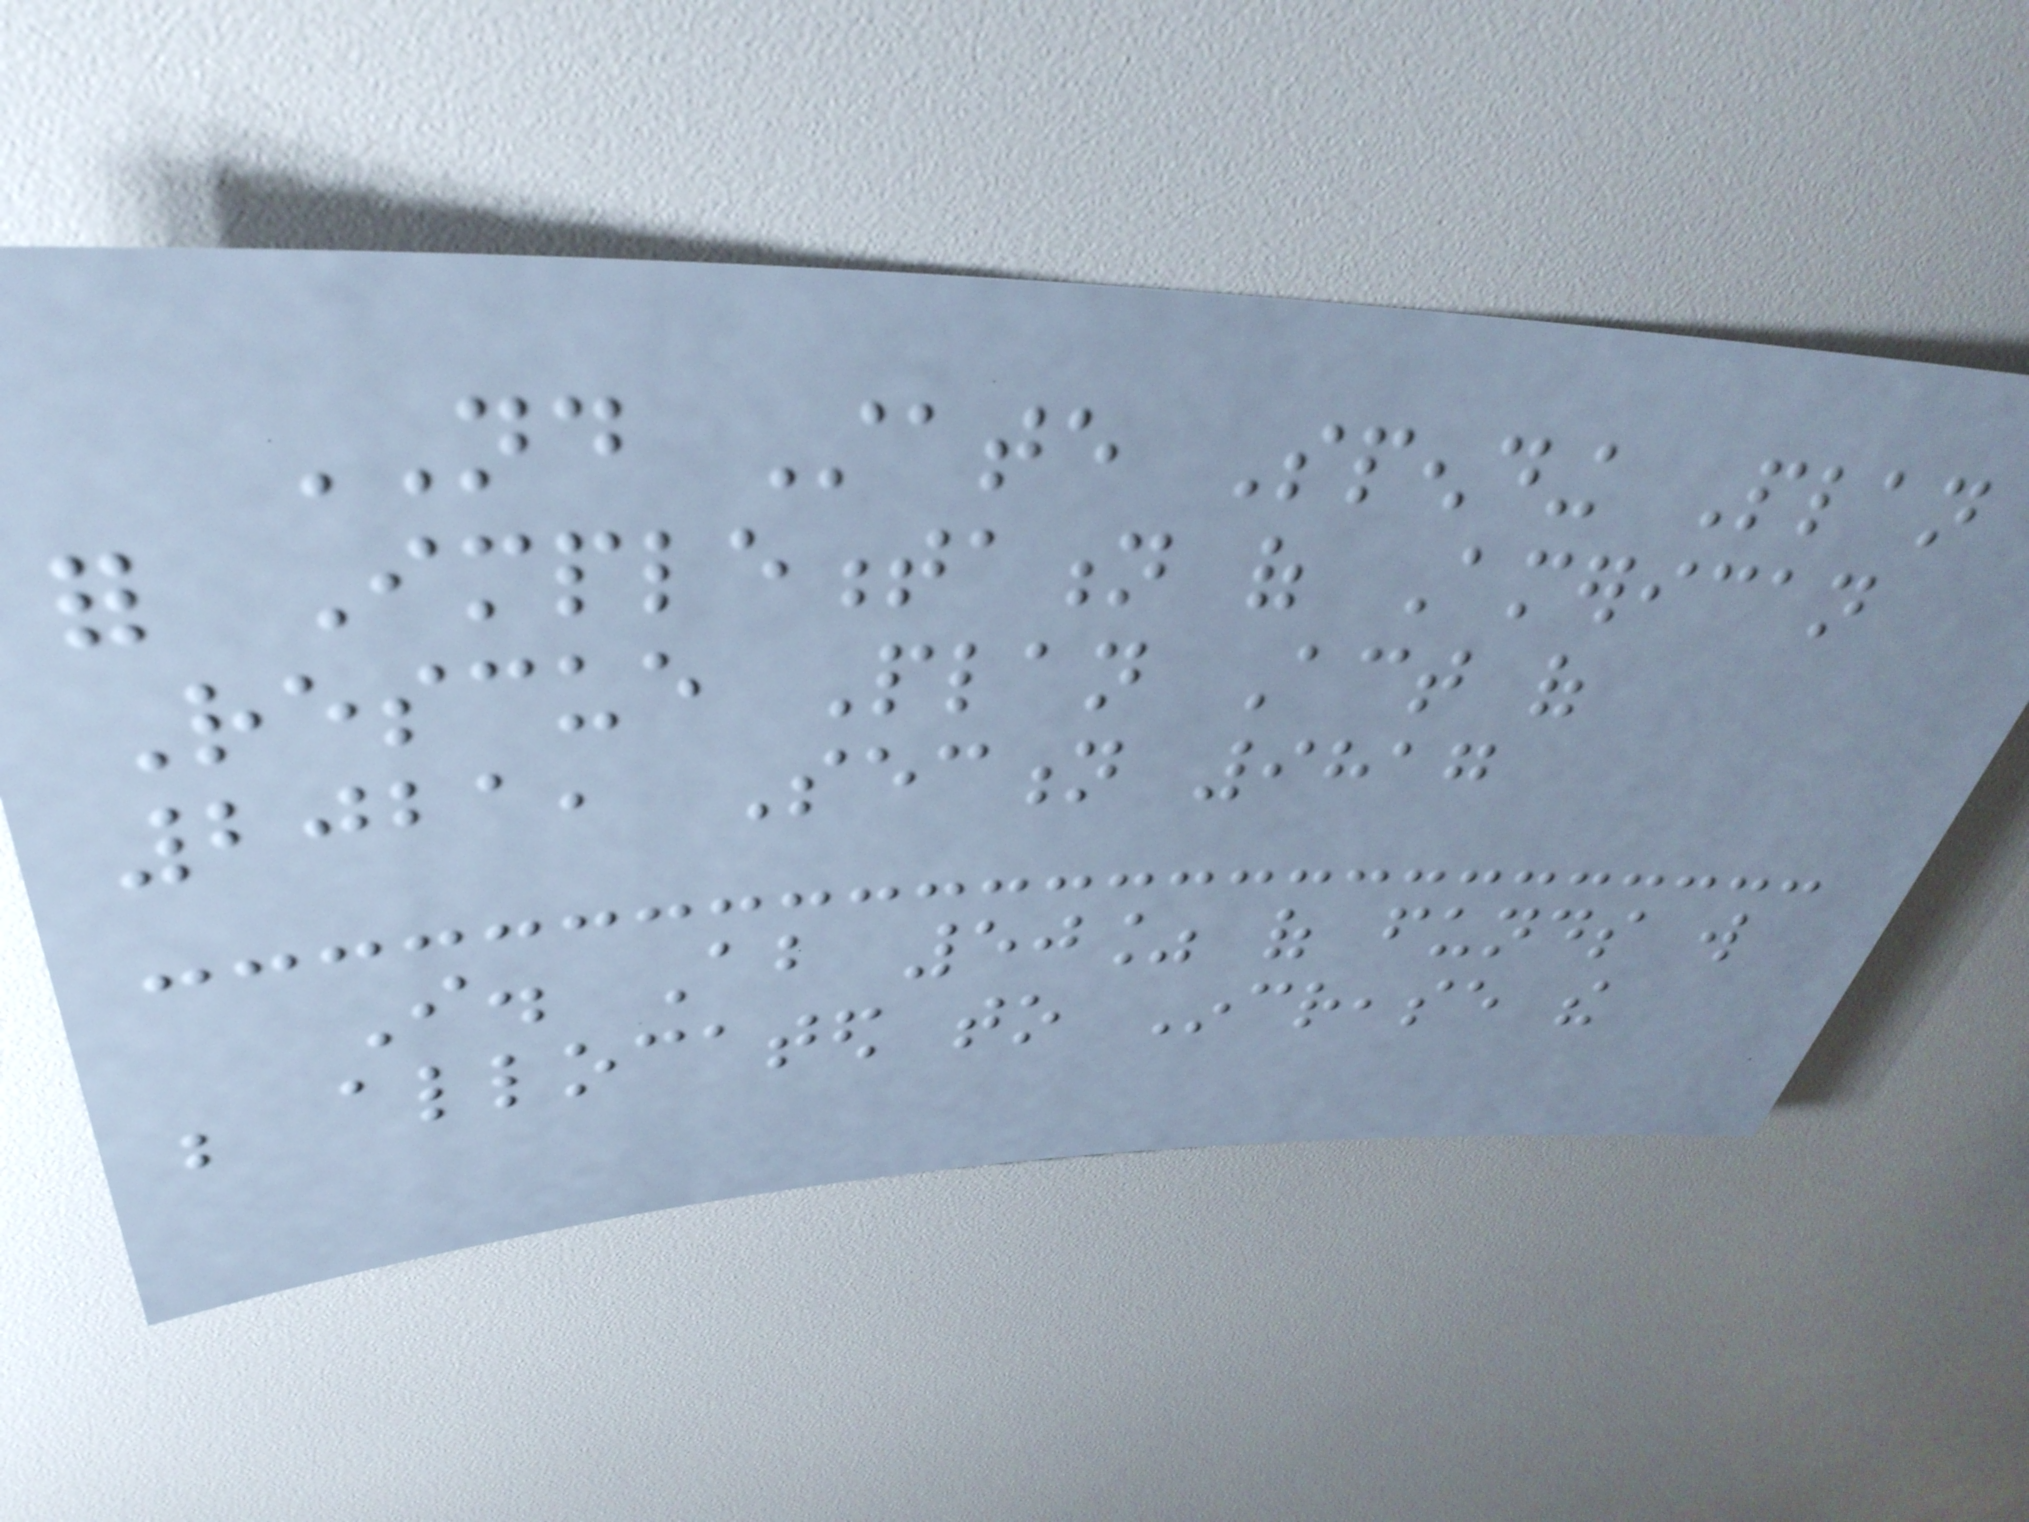ND State Spending Plan
for Implementation of American
Rescue Plan Act of
2021, Section 9817
I. About 50% of funds will
be allocated to Increase the
